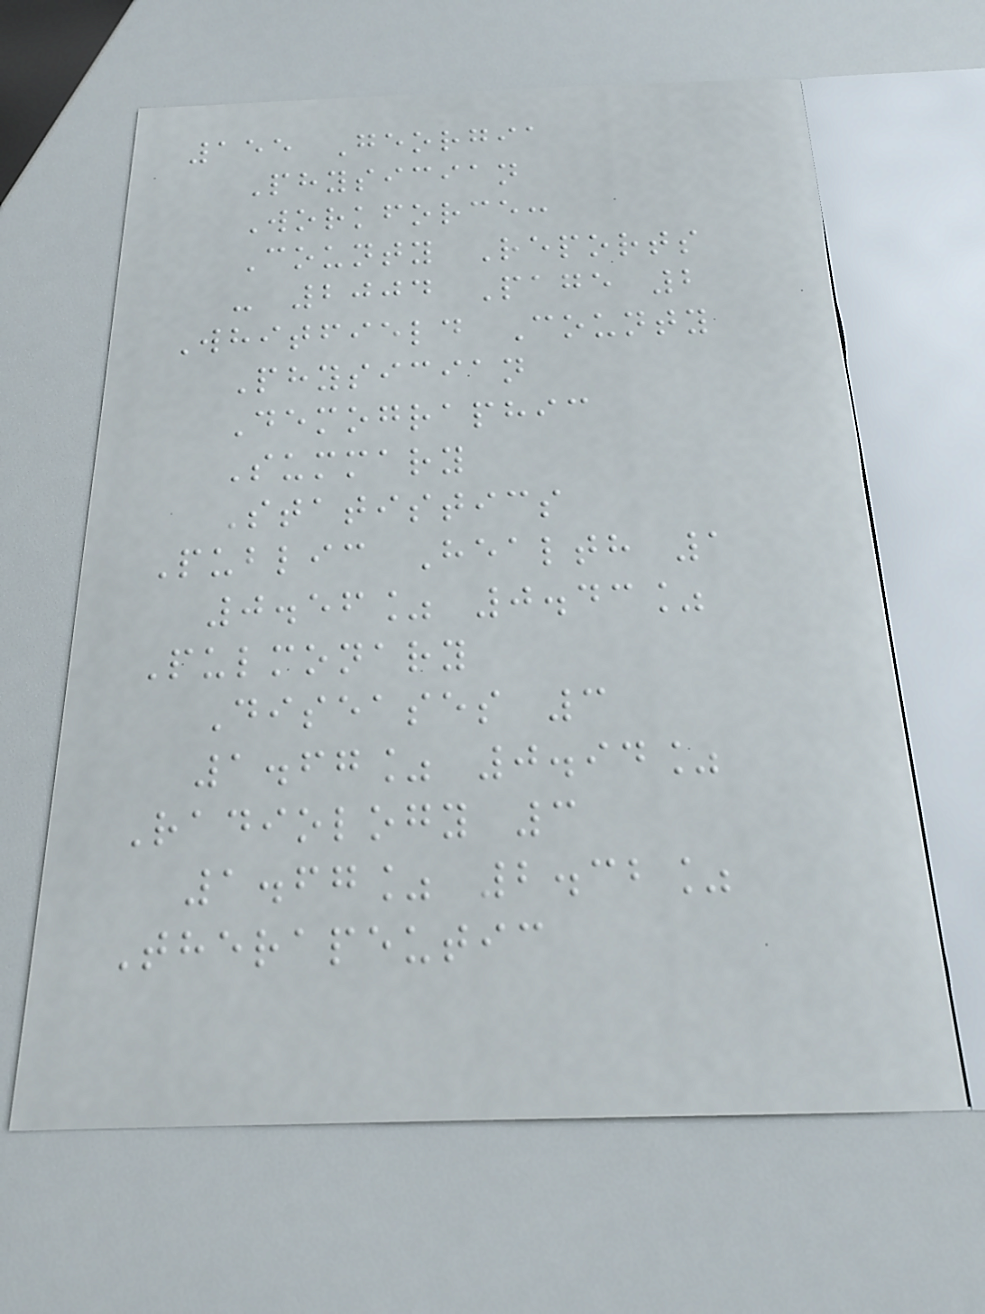155 Georgia
Physician
Workforce:
County Reports
- 2004 Page 2
Whitfield County
Physician
Demographic
Summary
Statistics
Public Health 1
0.56% 0.43%
Pulmonary
Diseases 3
1.67% 0.94%
Radiology 3
1.67% 2.32%
Therapeutic
